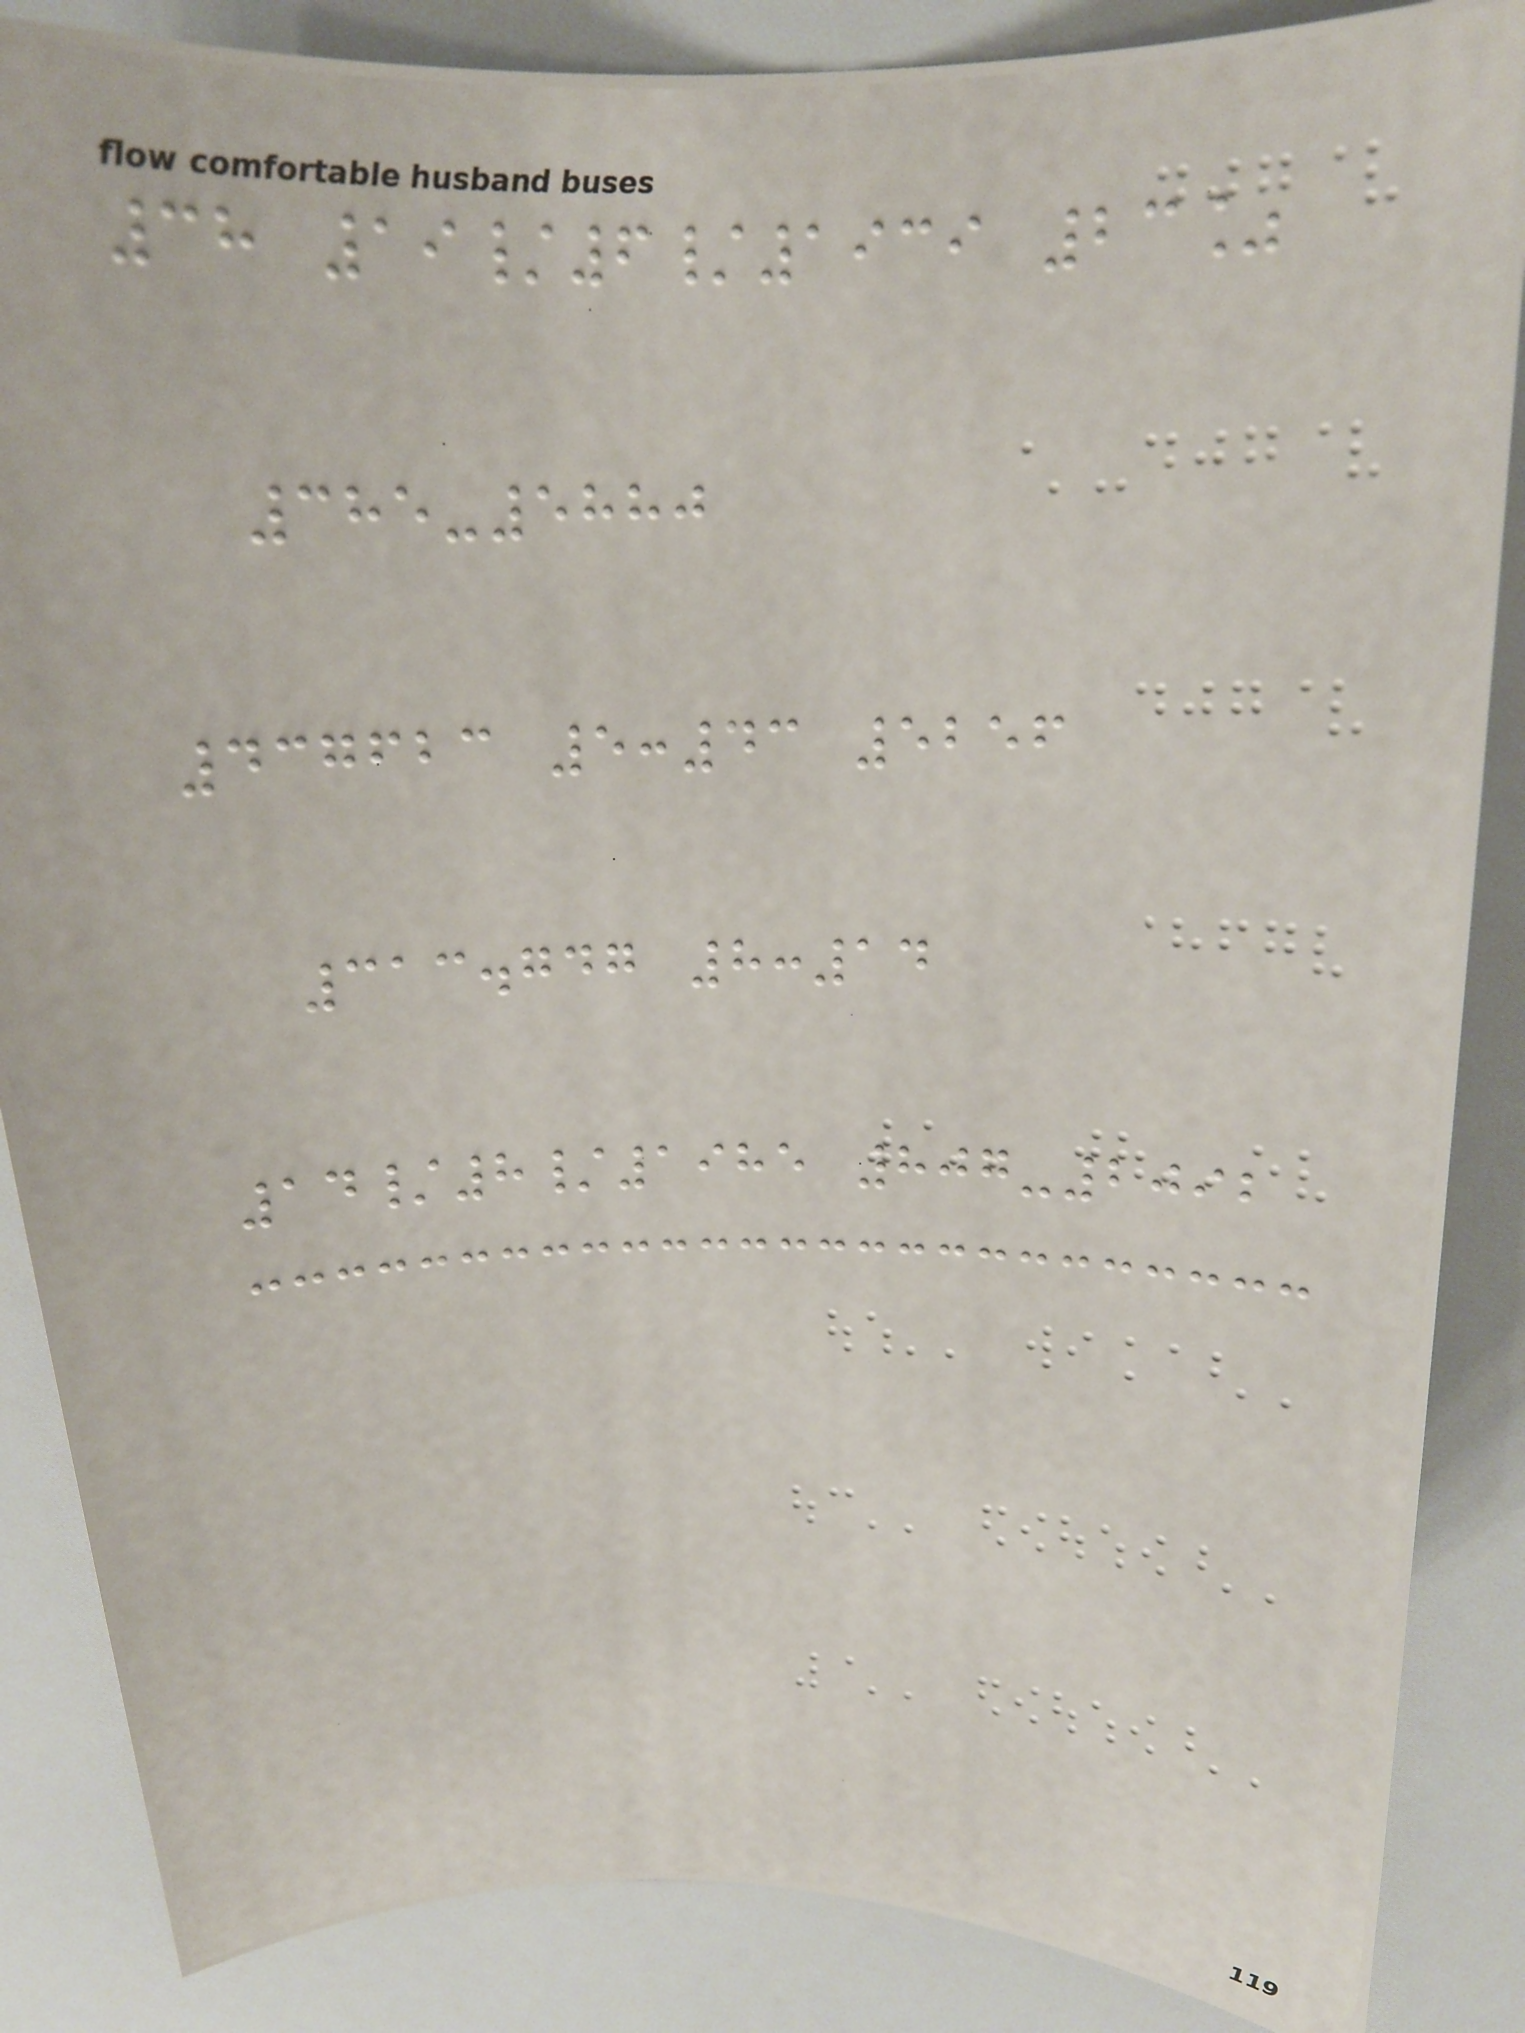38 19/6/1939 23%
385-5880
437623 5:43 5256
313.747 8:14
14/8/1985 807-2092
